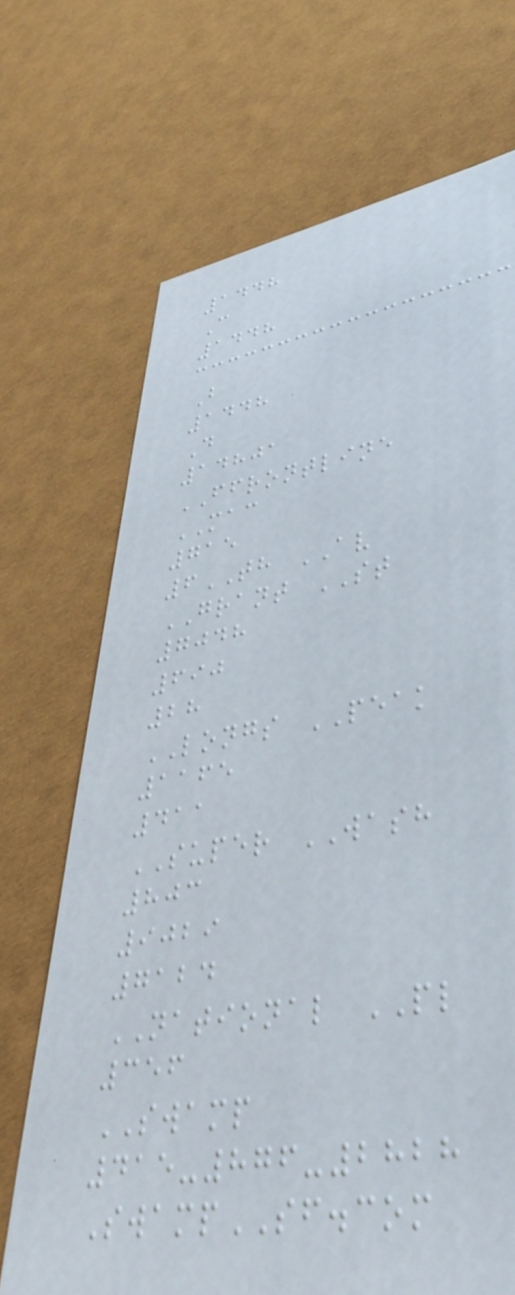1448
C
1448
B
1448
D
14801
FFRONTLINE
MAC
715
6TH AV
GRANT ST
7048
690
28
LONGS PEAK
1165
411
SUPER WASH
803
9029
7124
NATIONAL PL
356
SWAMP
415-876-2828
SwampSF.com
